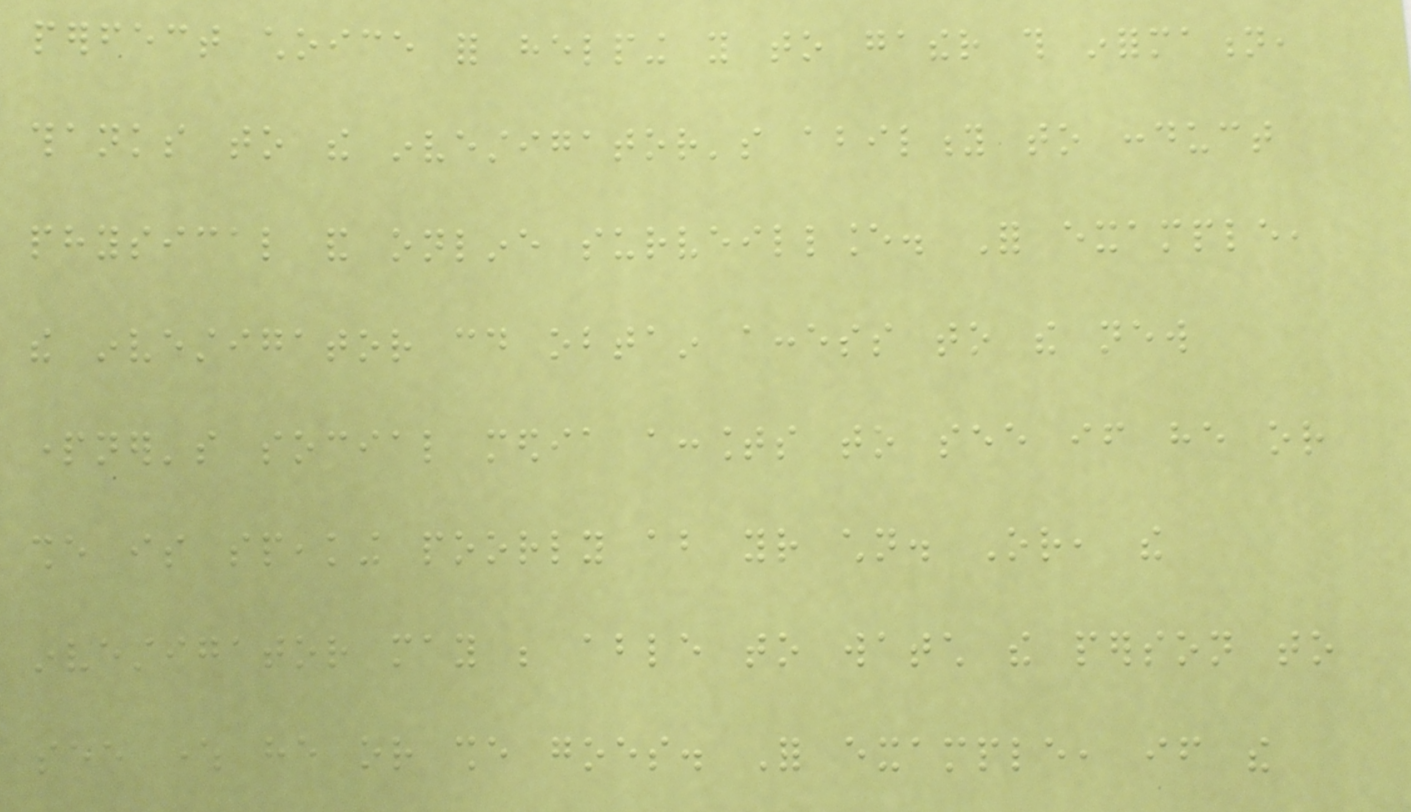perfect choice for helping you to gather this information,
thanks to the investigator's ability to conduct
physical and online surveillance. For example,
the investigator could obtain access to the new
partner's social media accounts to see if he or
she is speaking poorly about your children. Or, the
investigator may be able to watch the person to
see where he or she goes. For example, if the
